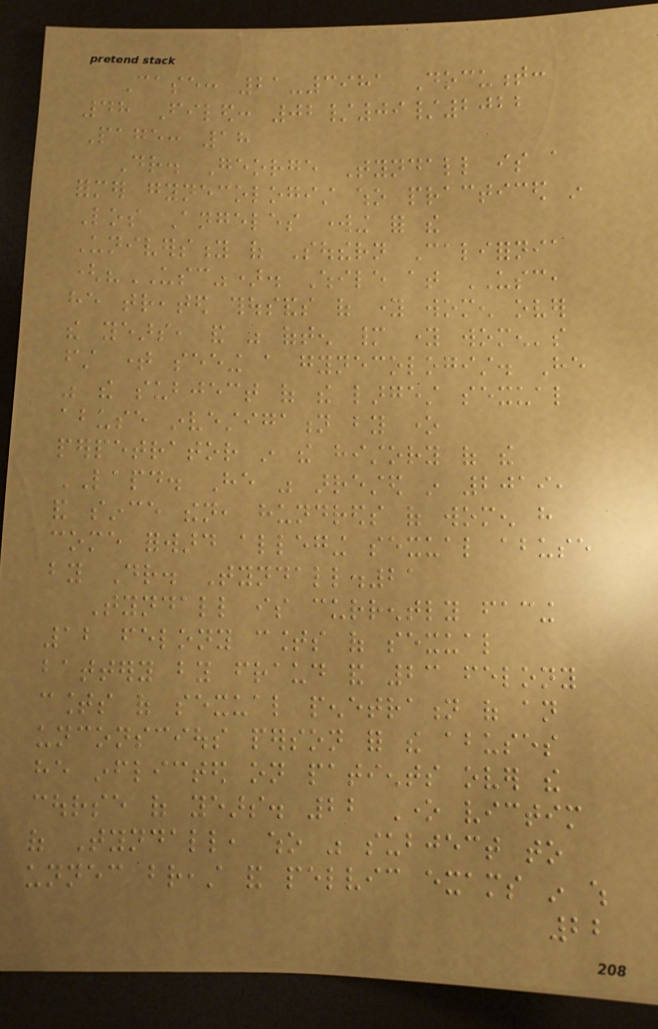Case: 21-3981 Document:
48 Filed: 02/09/2022
Page: 18
Dr. George Tyndall is a
former gynecologist who practiced in
Los Angeles working for the
University of Southern California
("USC"). While at USC,
he treated thousands of young women over
the years, and was often many young women's
first time seeing a gynecologist. He
was the subject of the largest sexual
abuse investigation by one
perpetrator in the history of the
LAPD. He was arrested in 2019,
and since then, hundreds of women have
come forward alleging sexual abuse
by Dr. Tyndall.21
Tyndall is currently facing
12 felony counts of sexual
battery by fraud and 23 felony
counts of sexual penetration of an
unconscious person for the abuses
he inflicted on patients over the
course of years. 22 One victim
of Tyndall, who was subject to
unnecessary breast and pelvic exams in which
22
